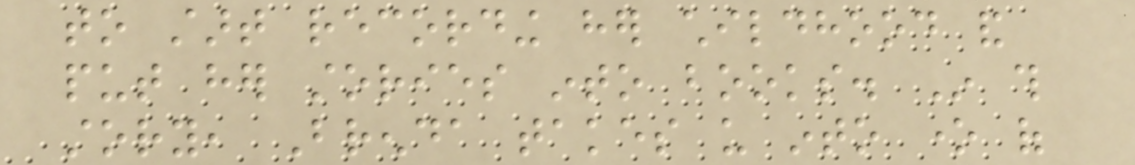to start recording her childhood and
put her stories into books. In this
story, Brenda takes us into one of
